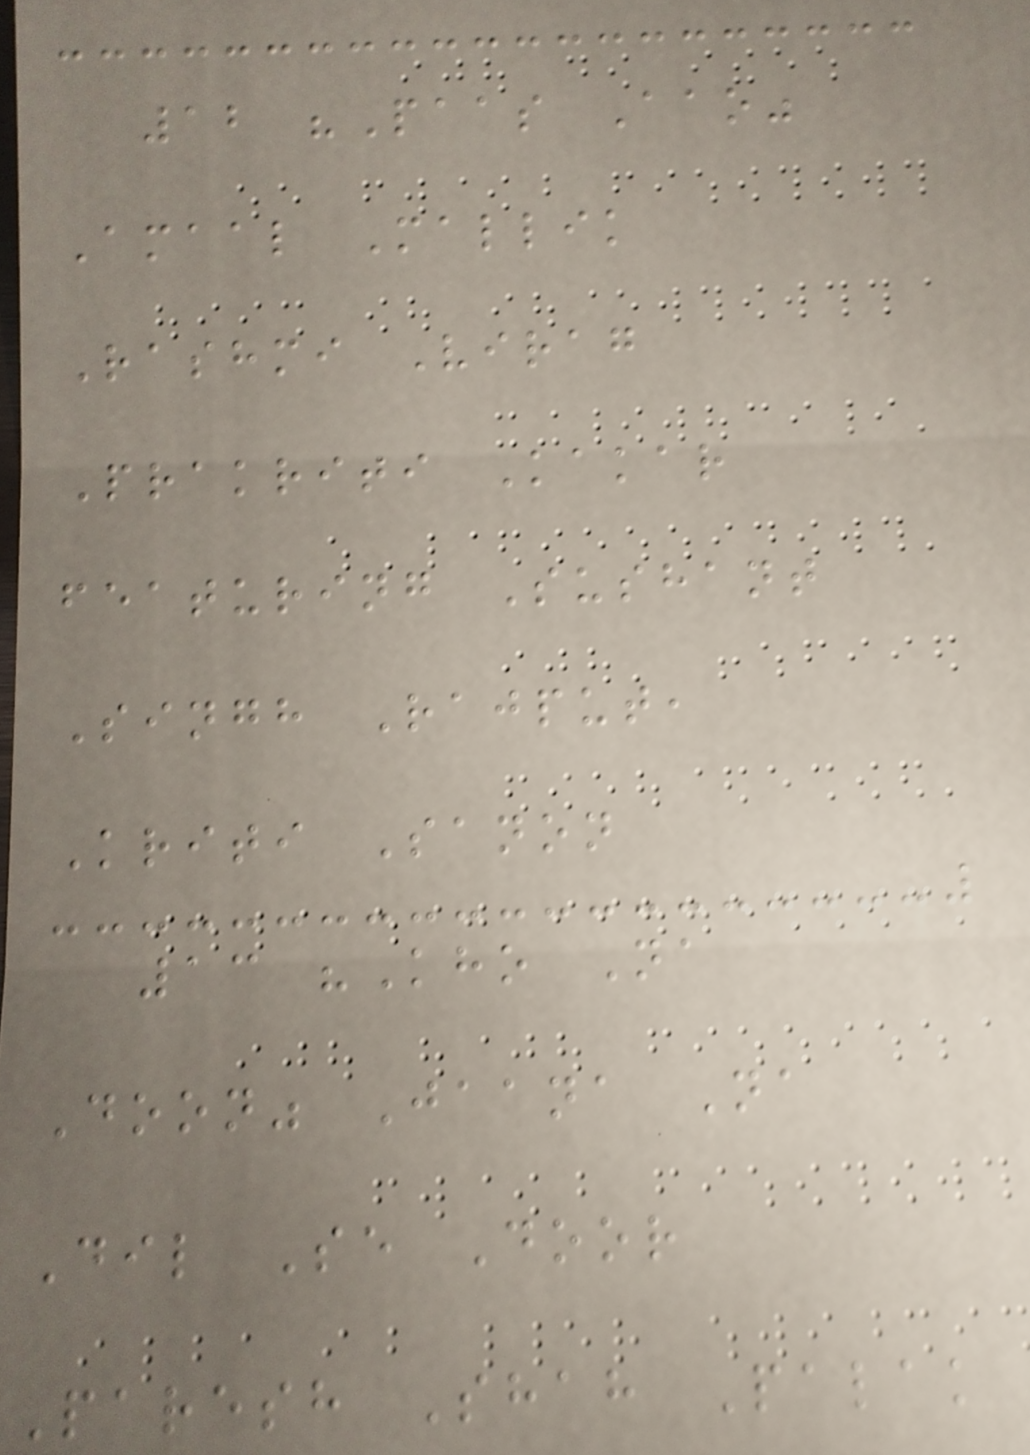12 "Paas Aao"
Amaal Mallik
Rashmi Virag
Prakriti Kakar
featuring Sushant
Singh Rajput,
Kriti Sanon
13 "Kho Na
Doon" Jaana Na
Dil Se Door
Paresh Shah Palak
